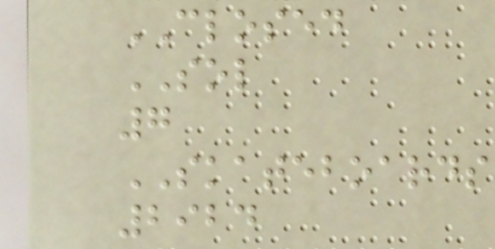CLOSED
SOL
7
SKATEBOARDS
2924
